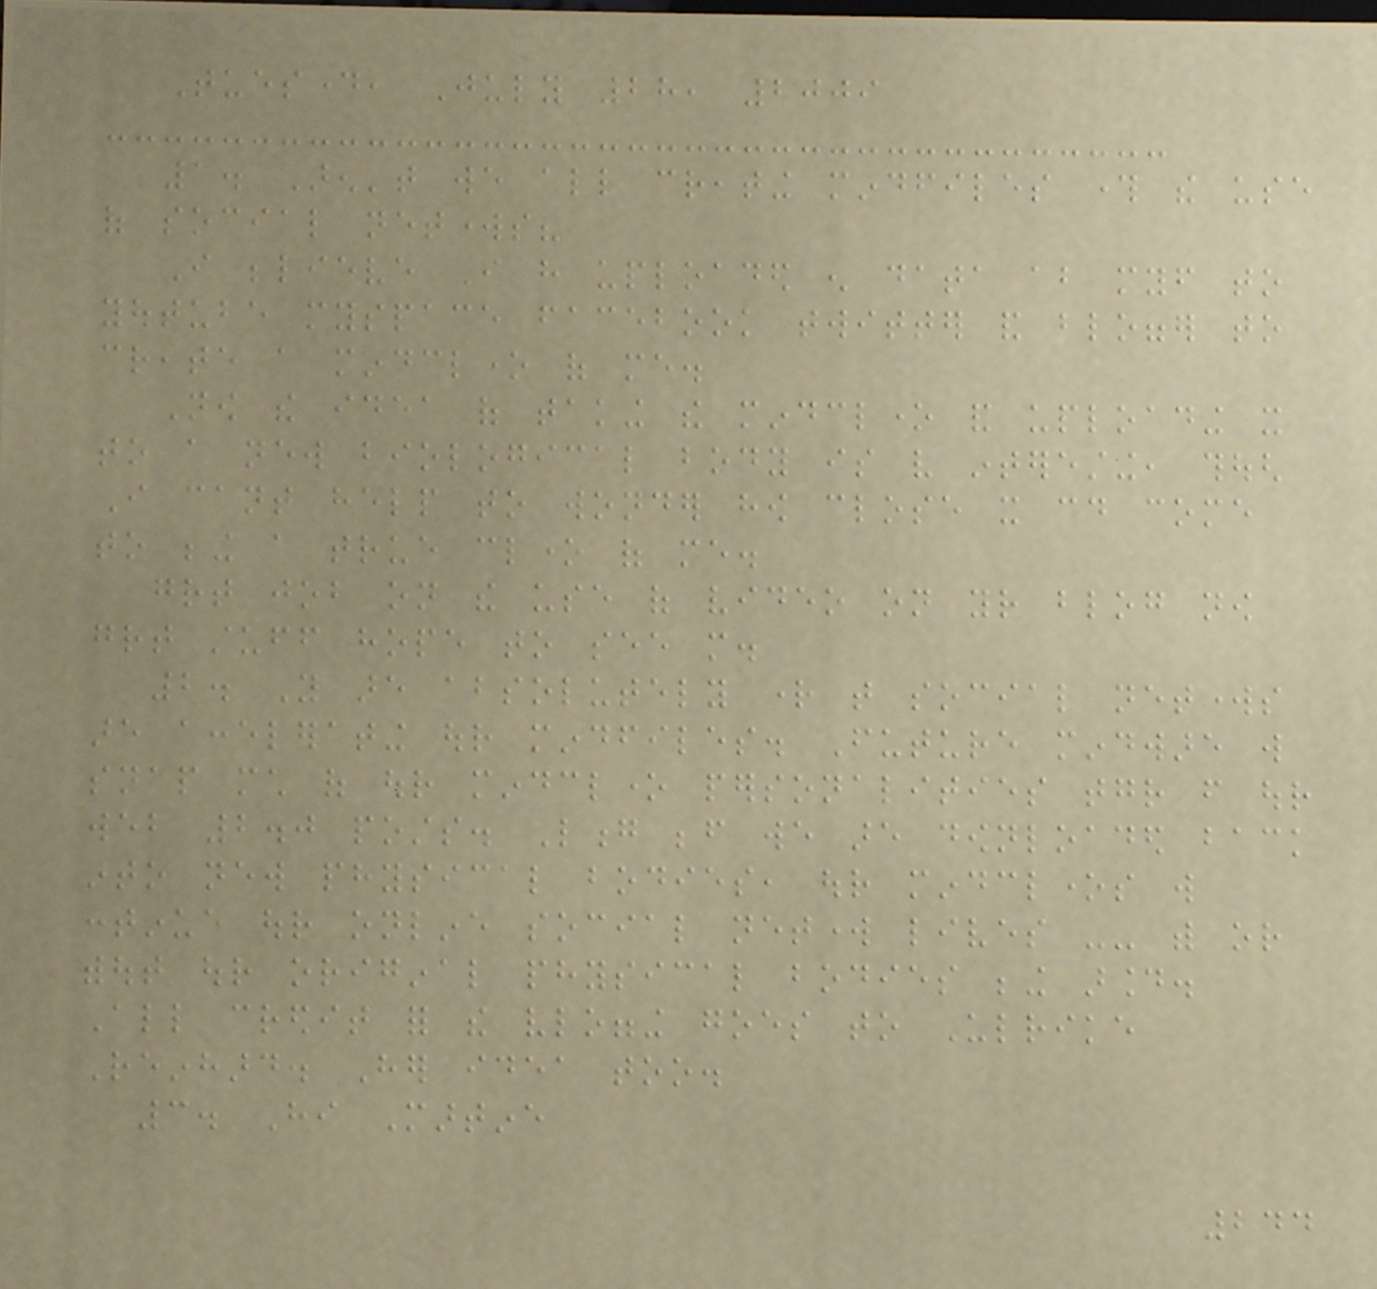Tuesday, July 28, 2009
1. Aren't we all creating mindfiles through the use
of social networks?
I believe I have uploaded enough data about myself to
youtube myspace facebook twitter and blogger to
create a mindclone of me.
Now the idea of taking the mindclone and uploading it
to a new biological body is very interesting, though
I cant help to wonder how close it could come
to being a true clone of me.
great job on the use of video on your blog now
great stuff hope to see more.
2. You are absolutely right that social networks
are accelerating our mindfiles. Future mindware will
snap much of our mindclone personalities together from our
web 2.0 posts. Long before we are downloaded back
into new physical bodies, our mindclones will
continue our online social network lives -- with or
without our original physical bodies being around.
All credit for the vlogging goes to Ulrike
Reinhard. Her idea too.
3. Hi Martine
244
